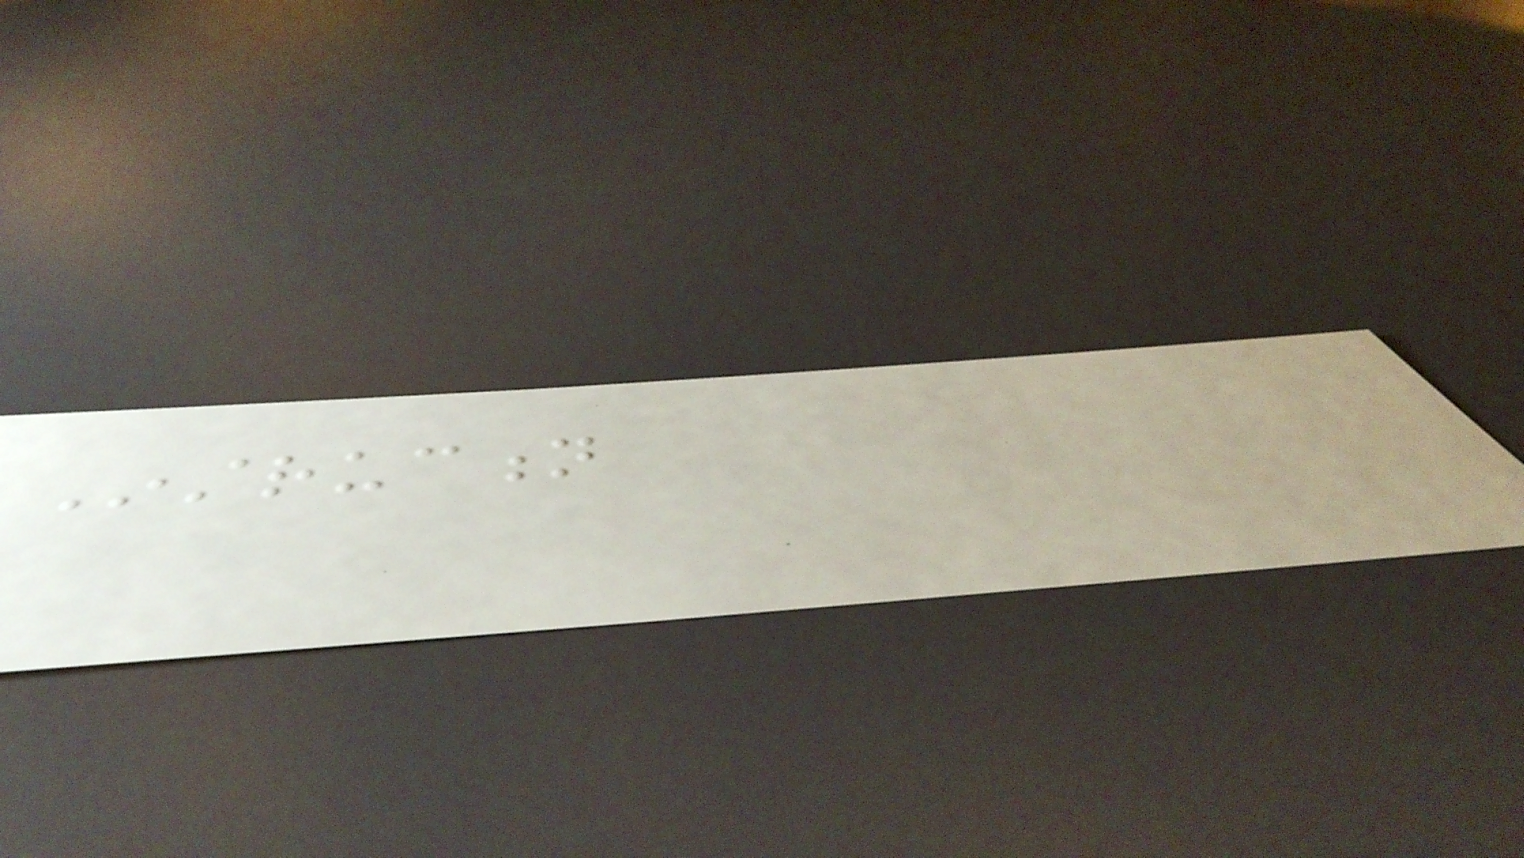Instruction
